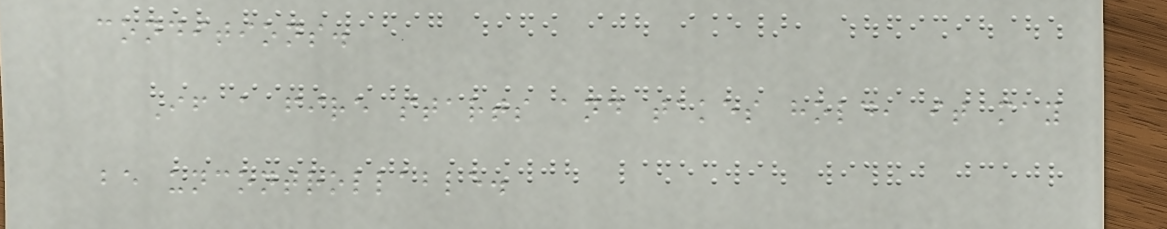conditions.
If a fire starts and takes hold, it may
be uncontrollable.
